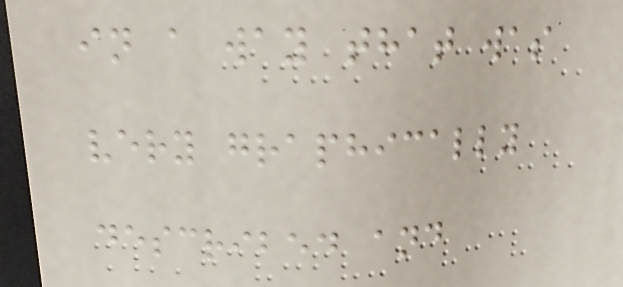in a way that was
very graphically
described and
